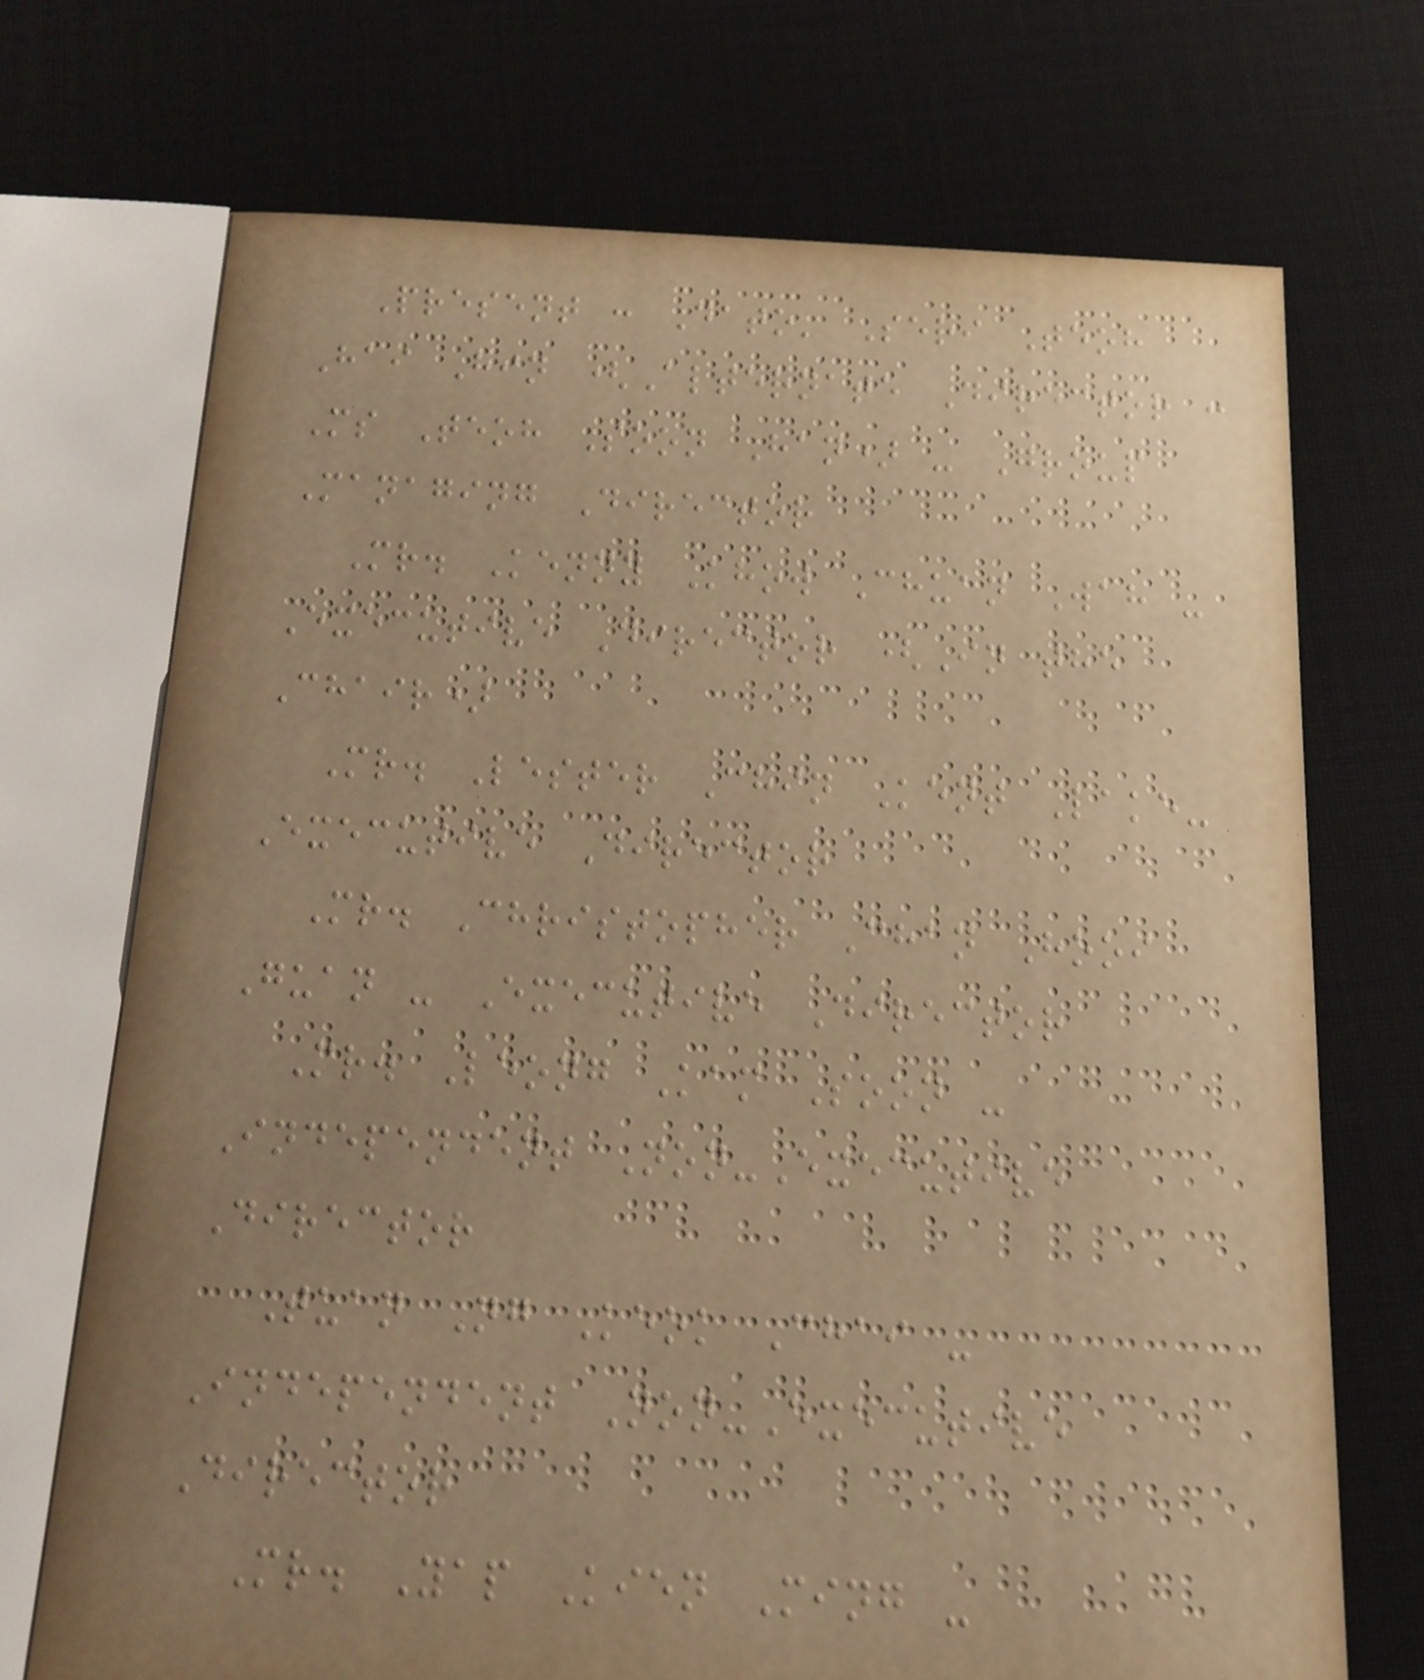Present : Dato' Seri Teoh
Hai Hin (Alternate Director :
Ms Teoh Soon Han) - Group
Managing Director
Mr. Kenny Khow Chuan Wah -
Executive Director (In the
Chair)
Mr. Lester Chin Kent Lake-
Executive Director
Mr. Christopher Chan Hooi
Guan - Executive Director
Mr. Leong Kam Soon -
Independent Non-Executive
Director
Tuan Ng Keok Chai -
Independent Non-Executive
Director
Mr. Yap Kien Ming -
